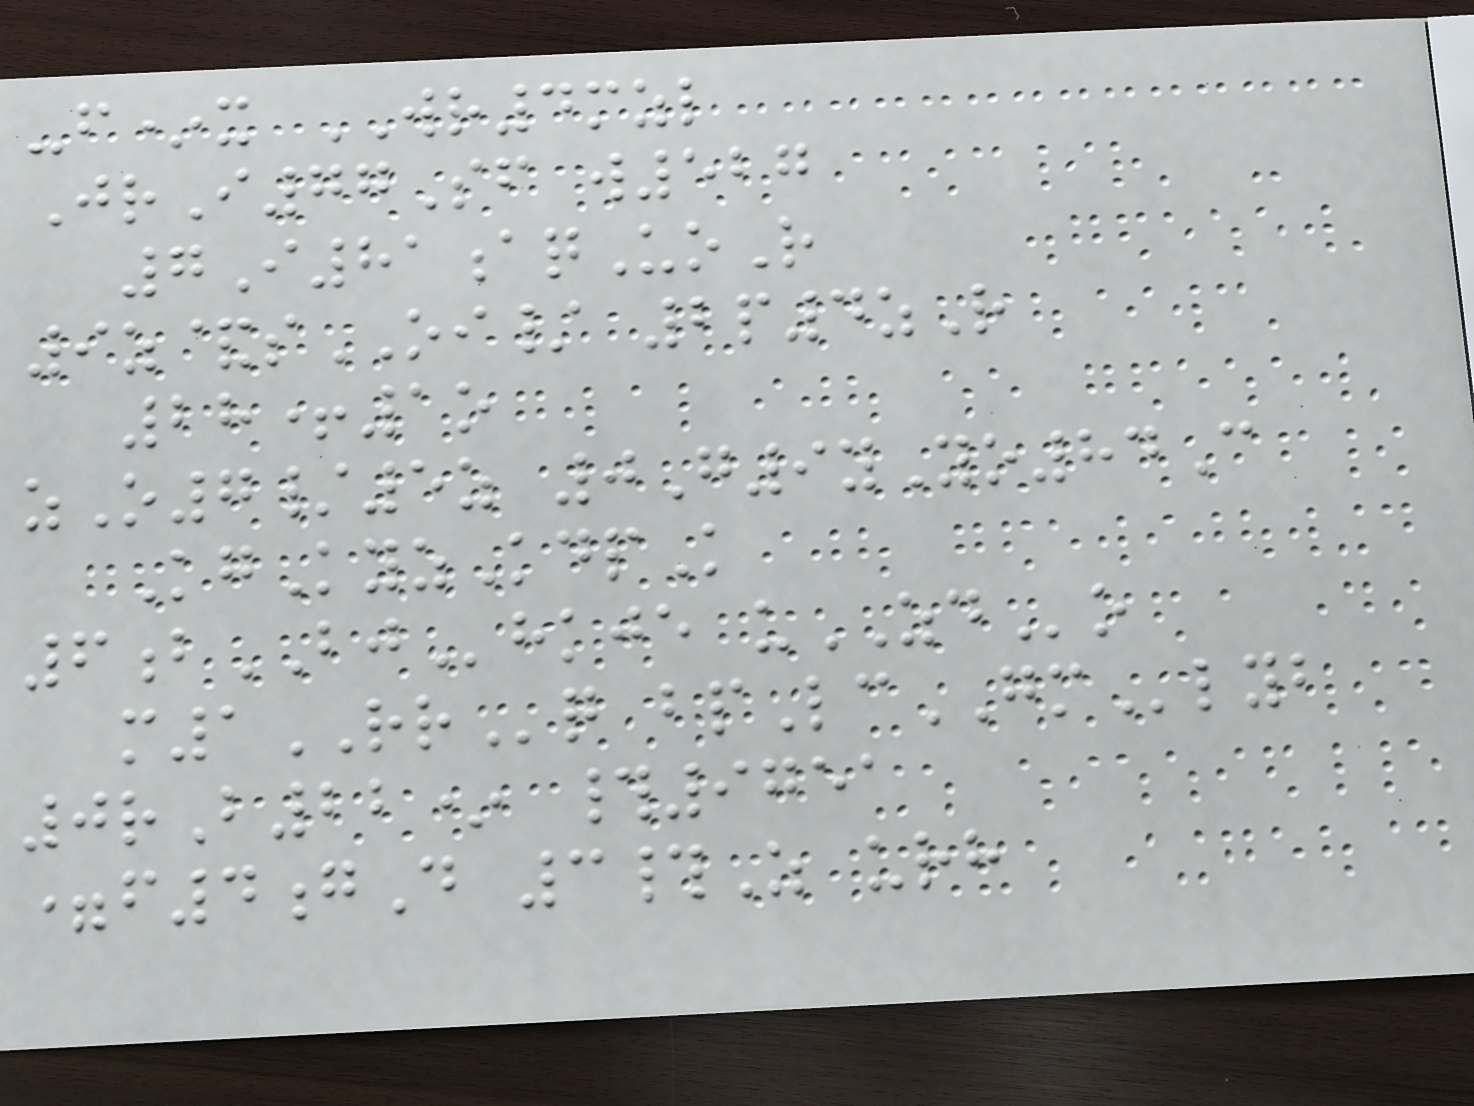-f*x WR4mzl
JrI77Sf w527
7I81aqUoR
9z&sOI/ 2p4zR
28+1o
zO7/5z 0G9yYo84C
KgKyzKdpK
6bBJhkje uZDo
m1RRq bpLcGMlyb
0rB22* #9751
=f4gD 3#Z urh
